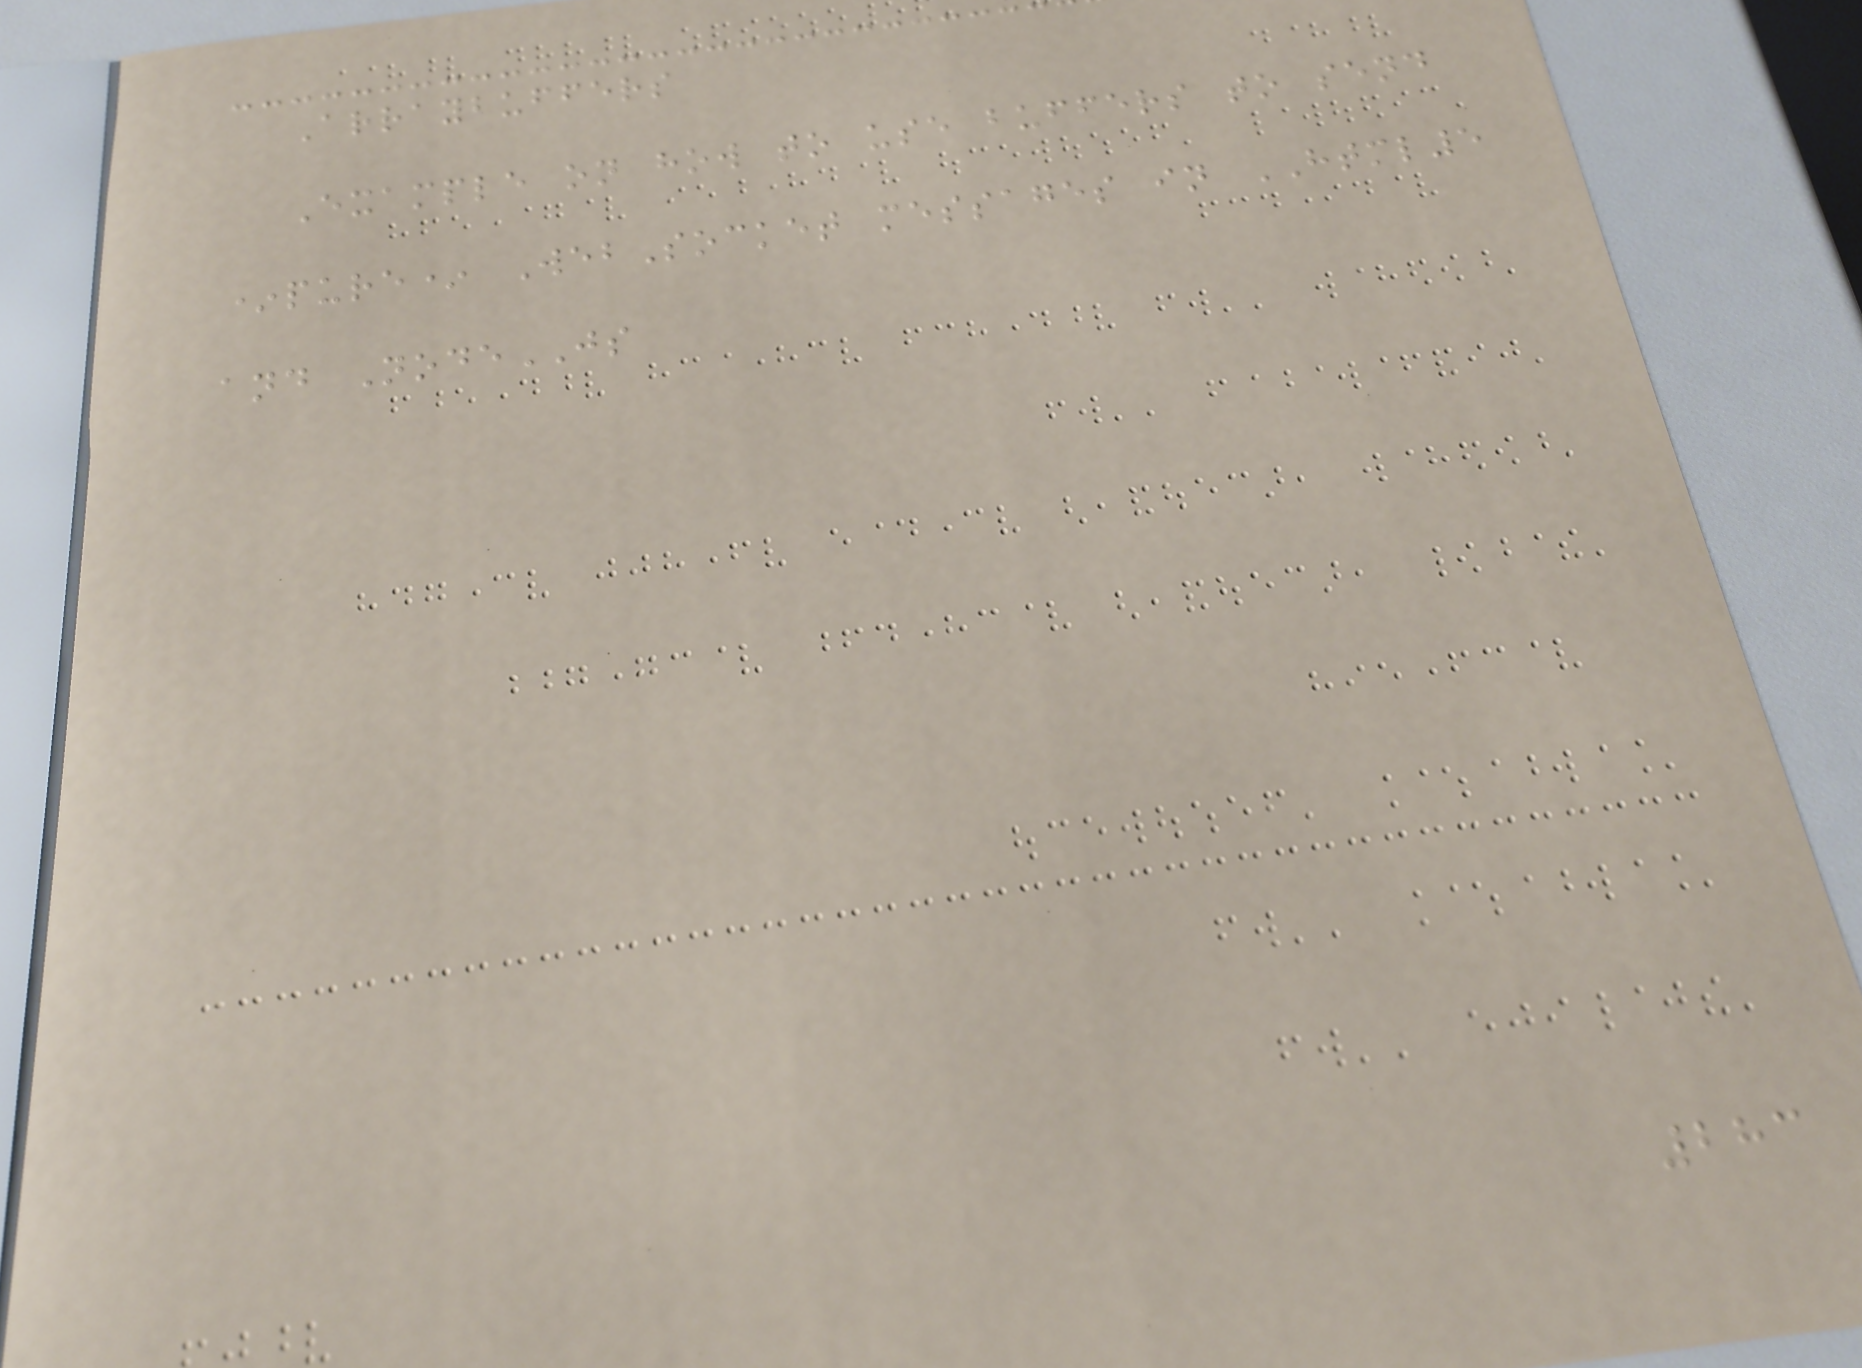Arraybuffers
Example on how to use buffers to send
*pure* WebSocket messages in HTML5
and NodeJS
283
